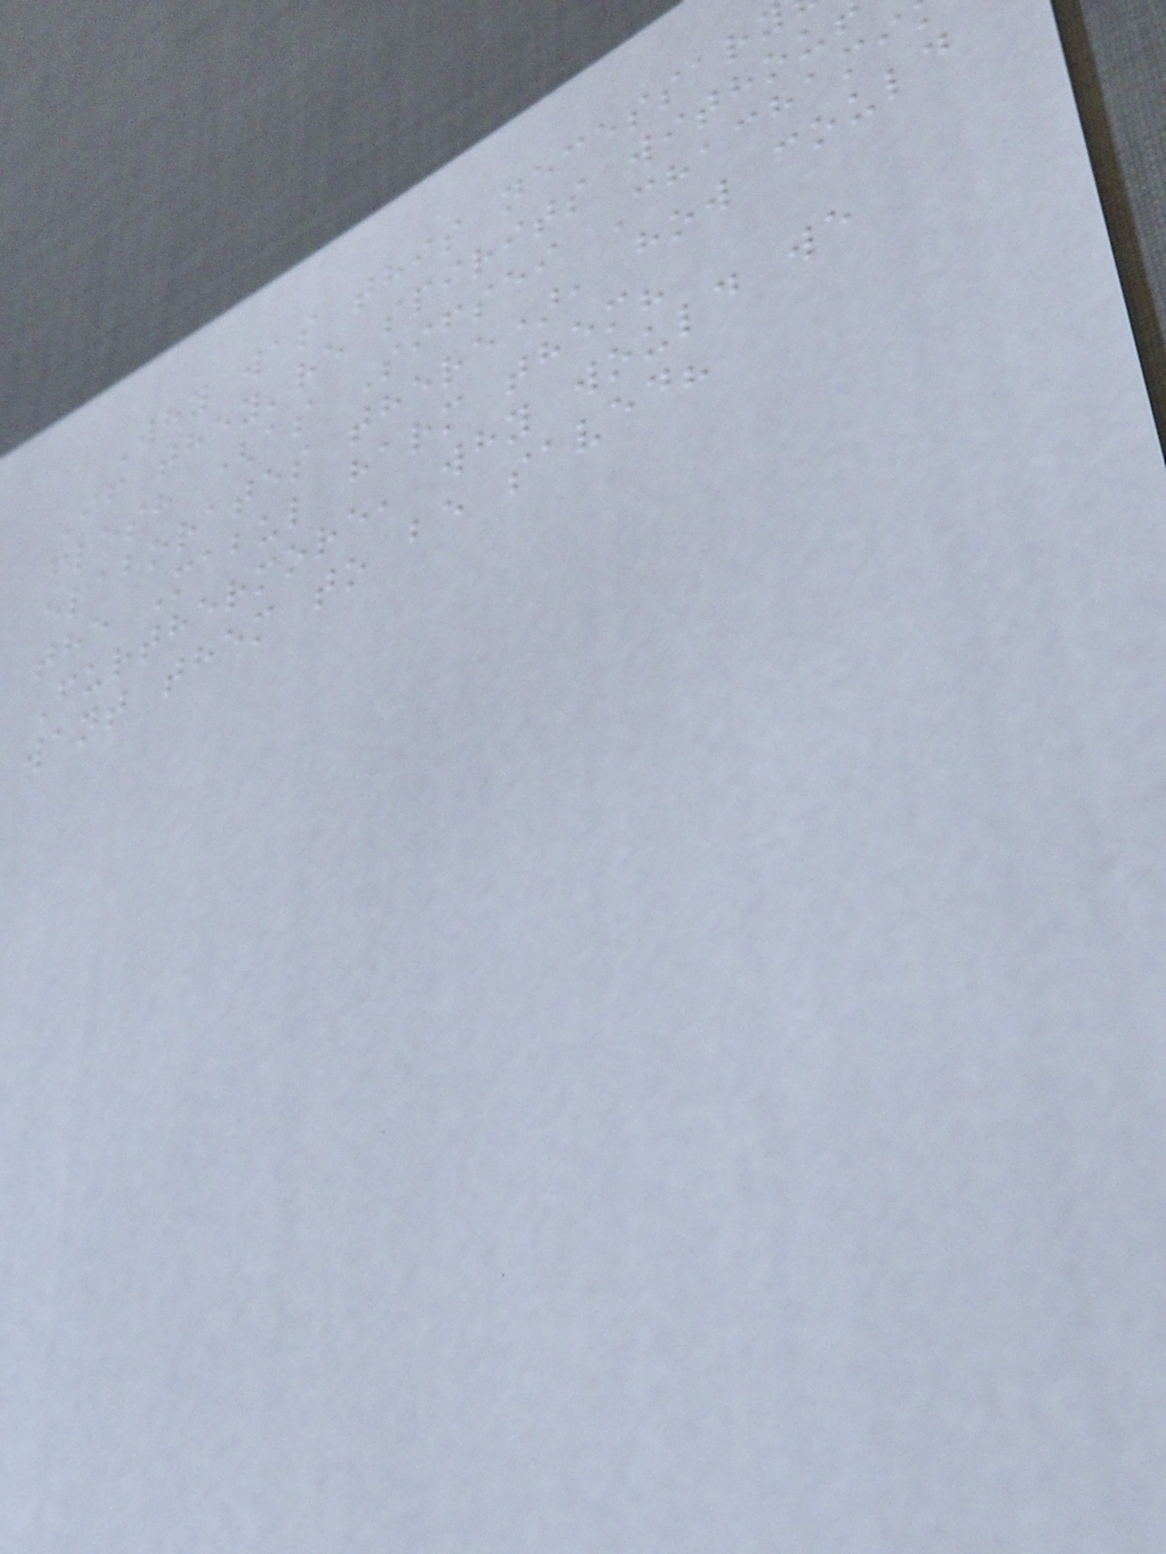Why was this necessary
If they're spirits withou
flesh (as Sifsei Chachami
elaborates there), how could
the Mabul harm them?
Furthermore, why would we
want them to be saved?
